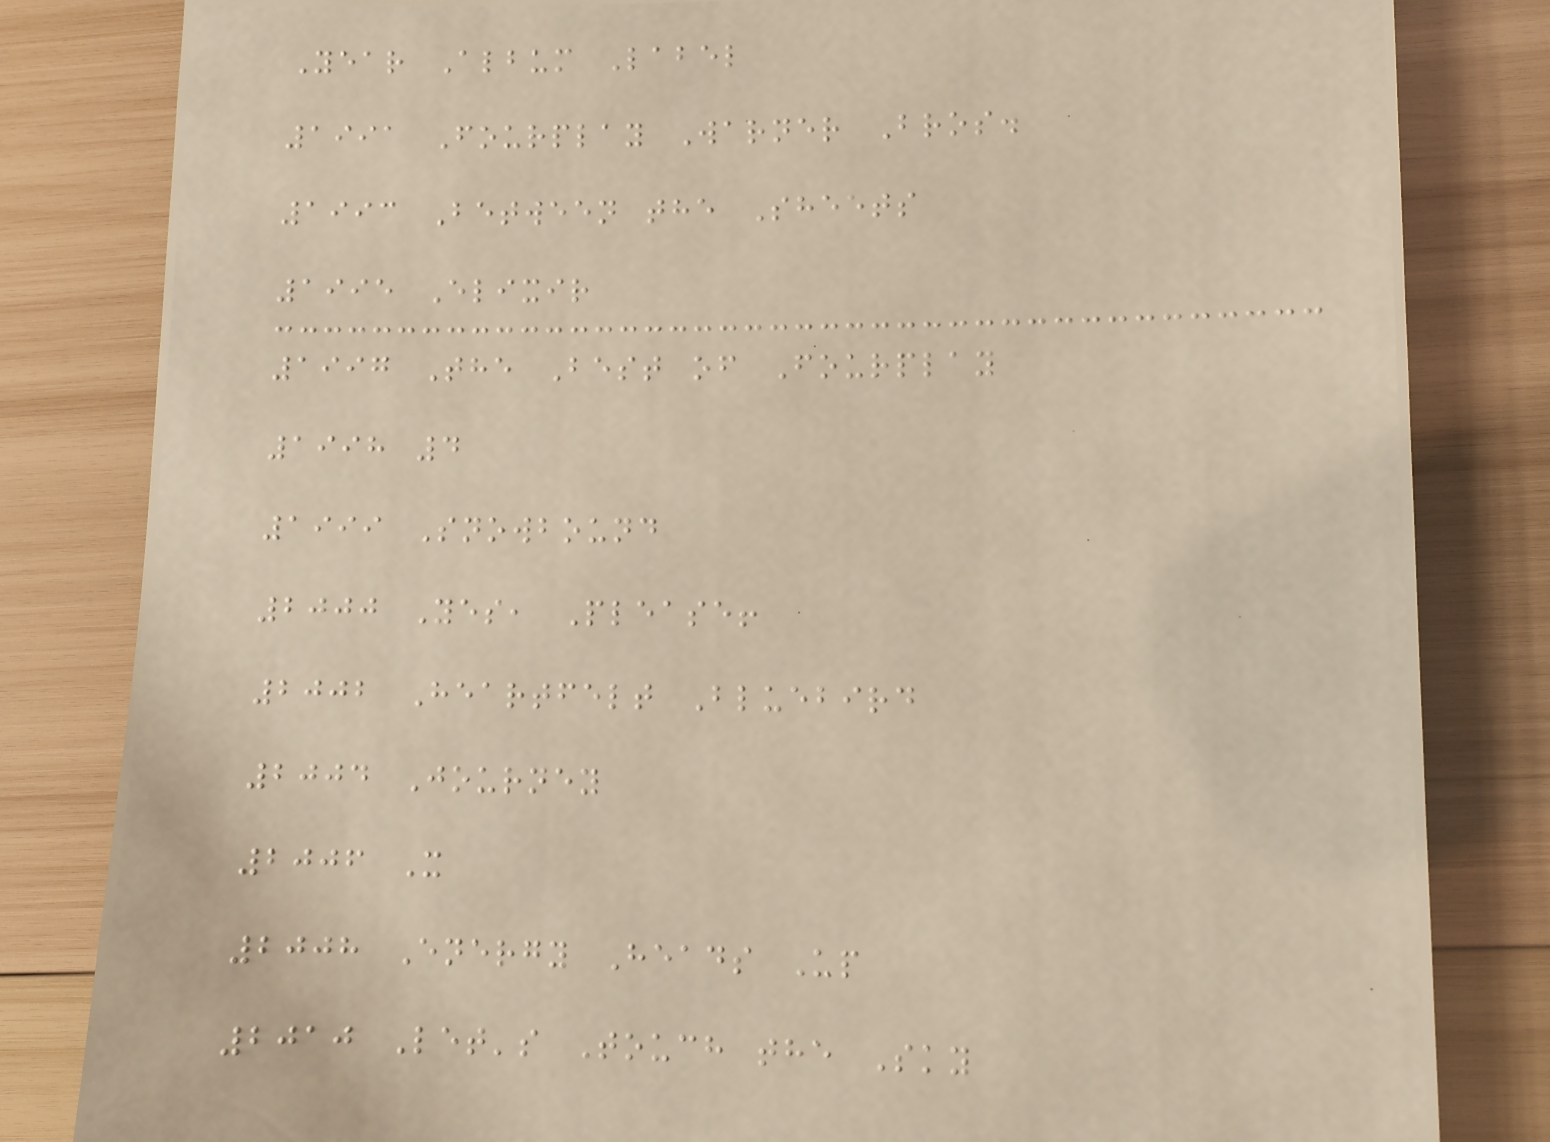Year Album Label
1991 Fourplay Warner Bros.
1993 Between the Sheets
1995 Elixir
1997 The Best of Fourplay
1998 4
1999 Snowbound
2000 Yes, Please!
2002 Heartfelt Bluebird
2004 Journey
2006 X
2008 Energy Heads Up
2010 Let's Touch the Sky
